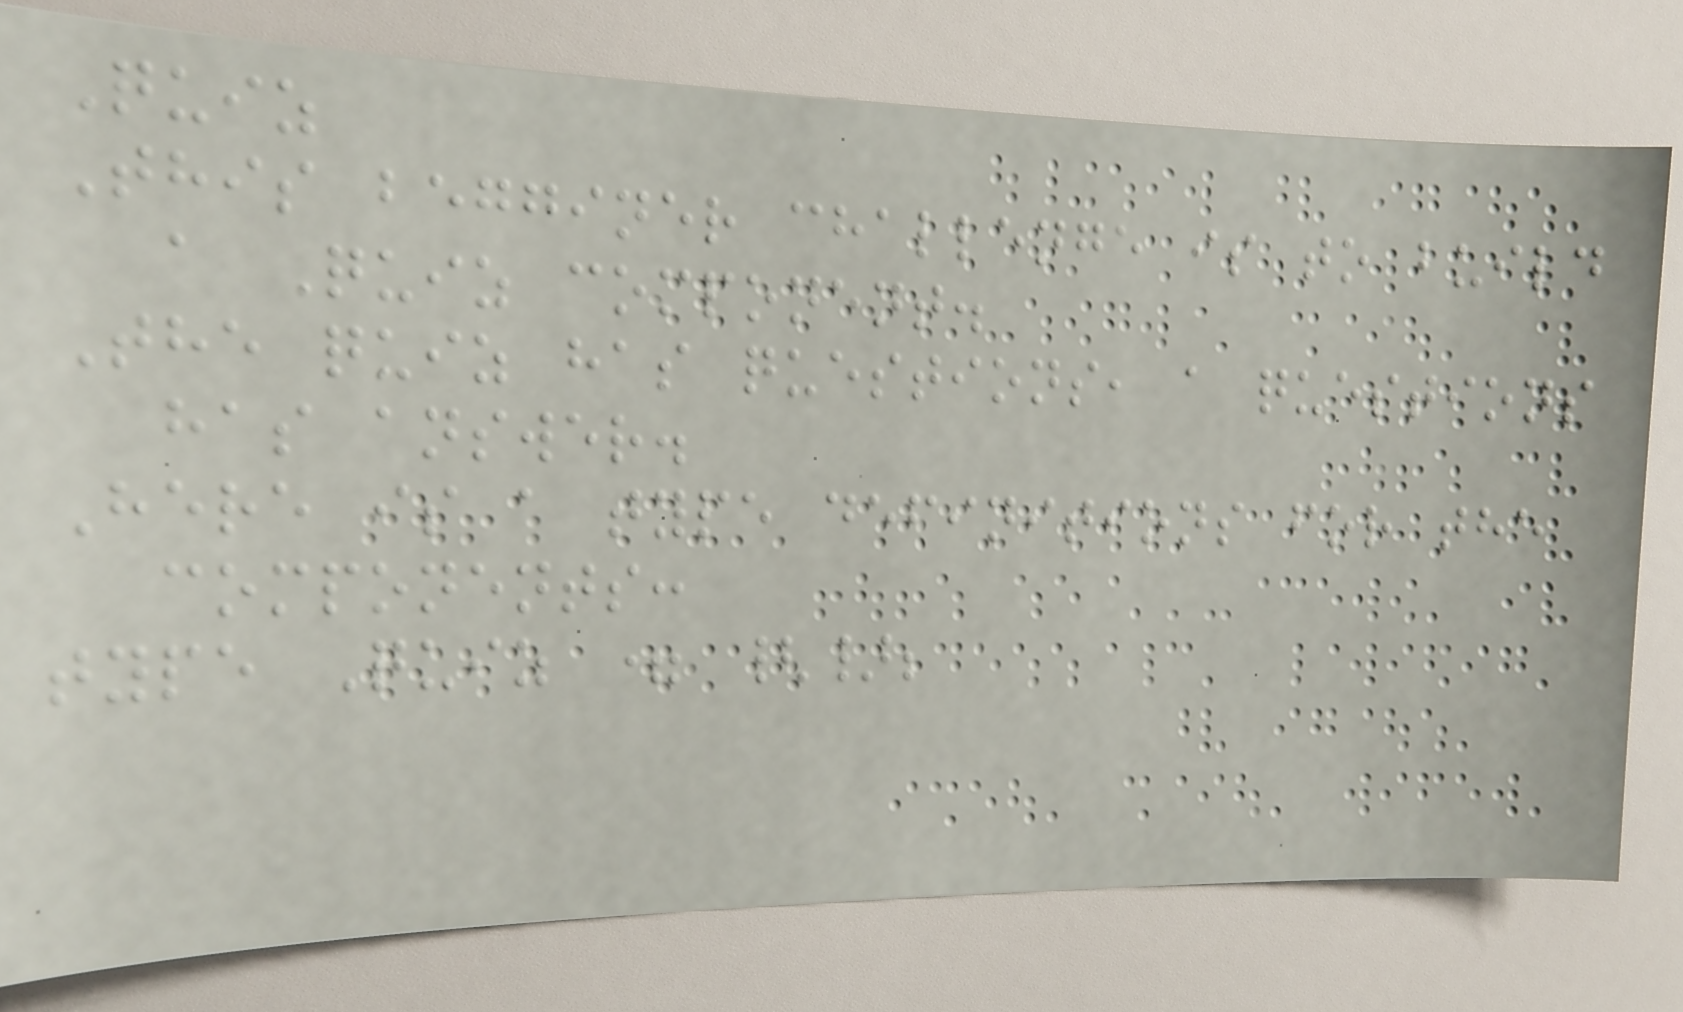Quiz
This begginer challenge is to build
a Quiz component.
The quiz has questions, a questions
has answer.
Here is a type definitions for the
components:
type Quiz = {};
